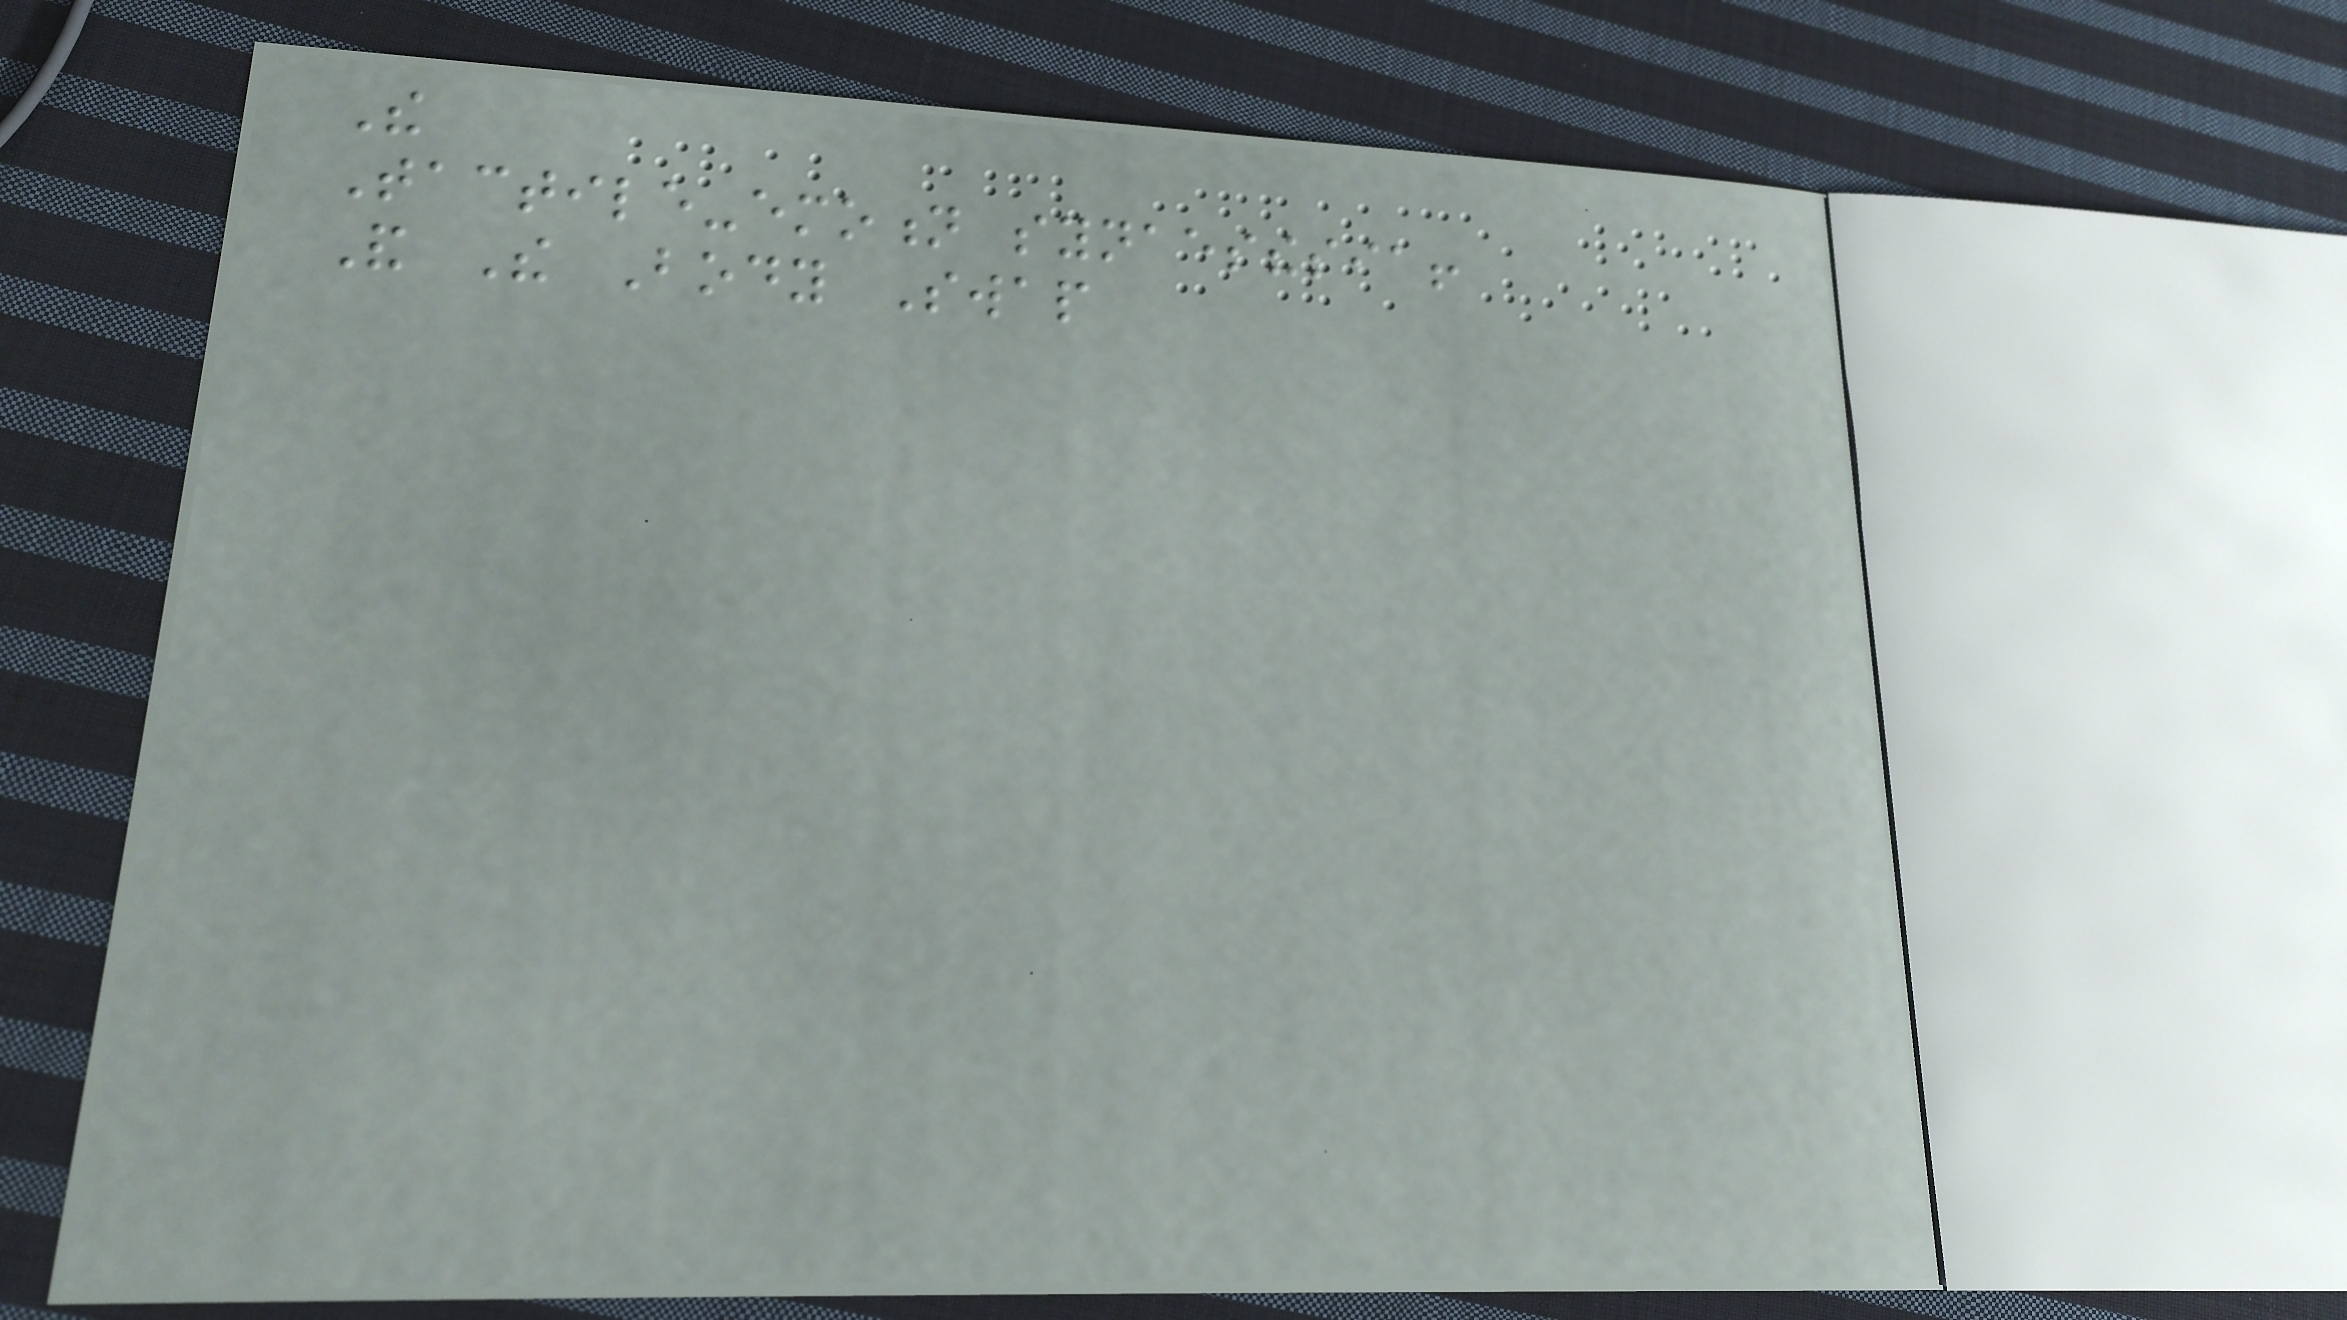The
Tactile-emotion synaesthesia!
And The Body Swap
